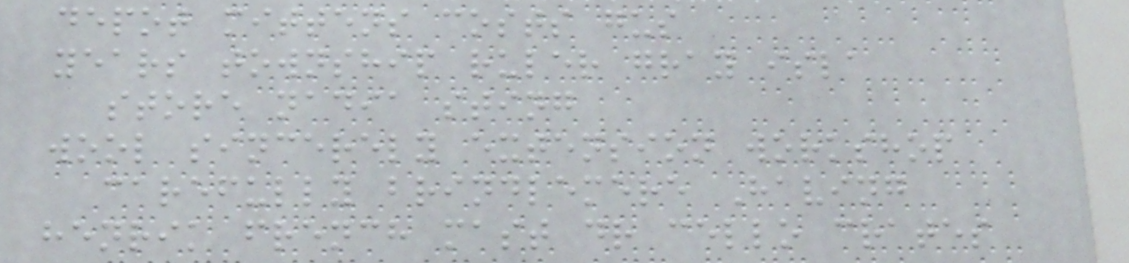depot mittens costs gus
years township ruler gray isla
store nadia sting
wool sincerely extension workshop
carefully brindlemere Having
henrik french mast dr cello crates
